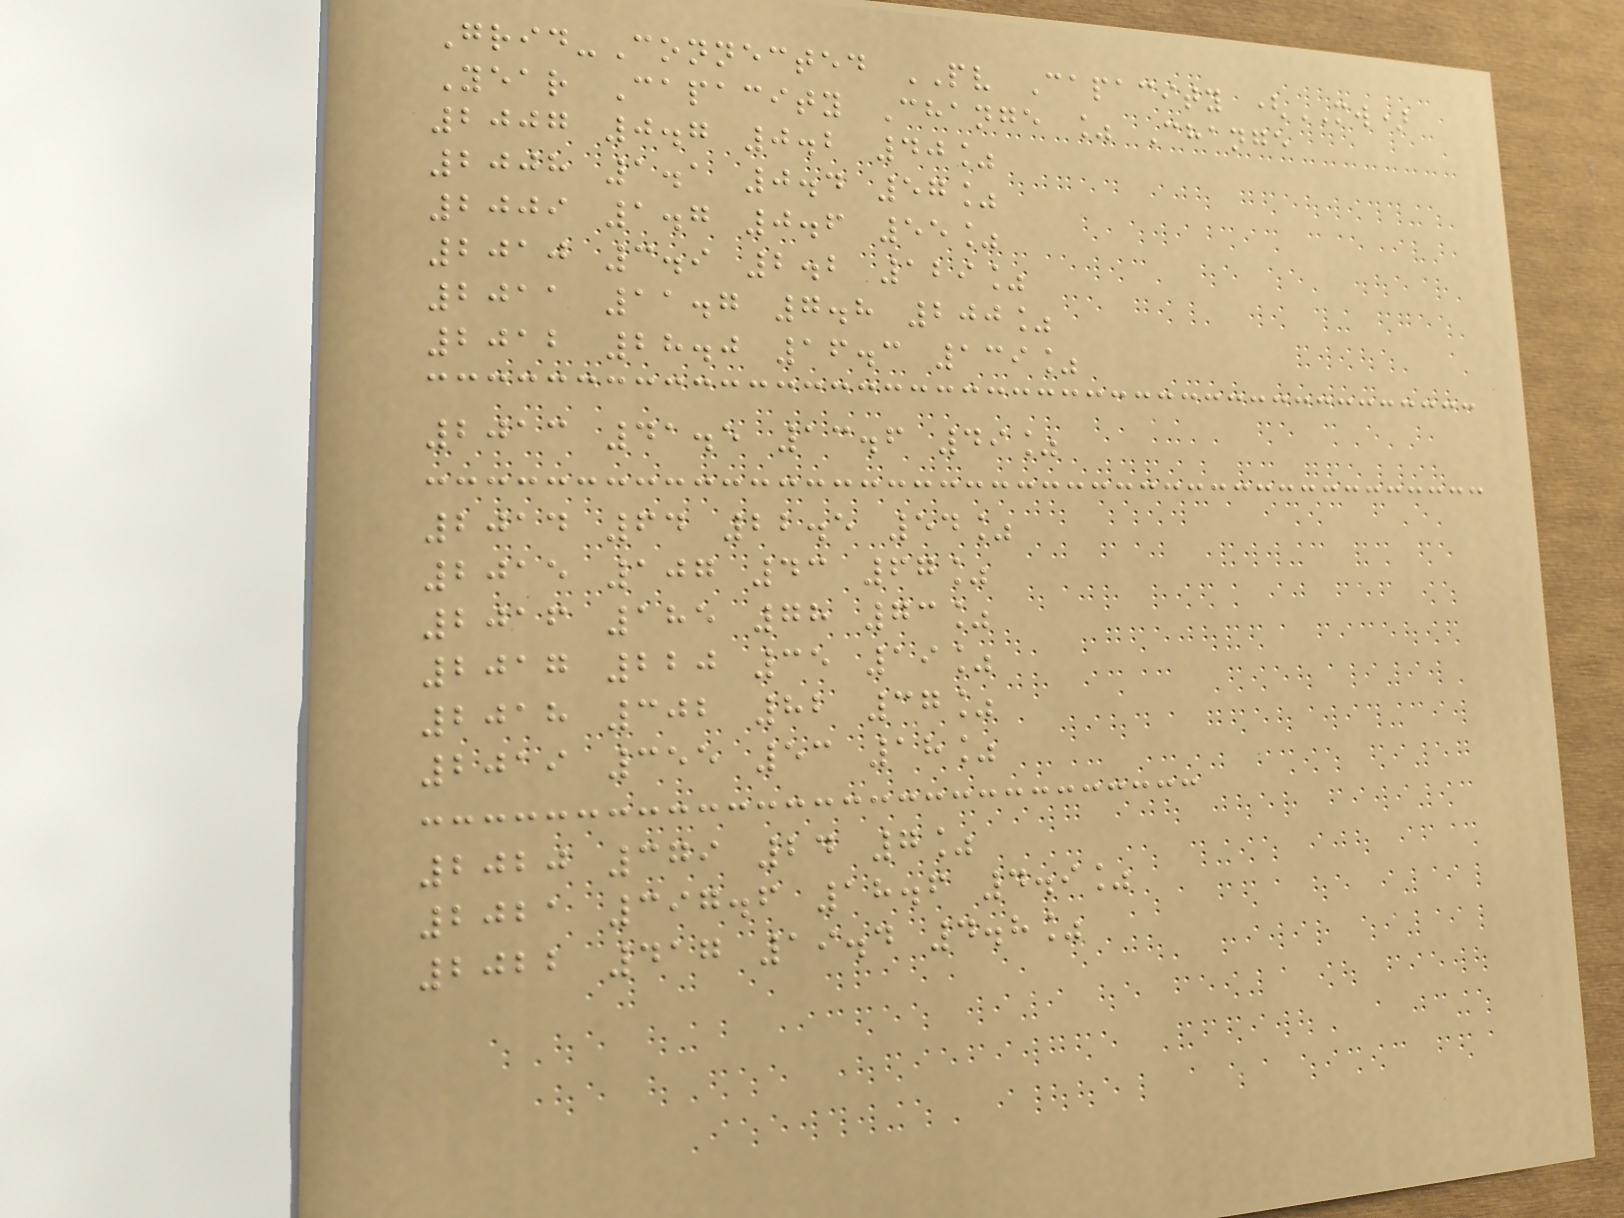Grid-Connected PV Capacity (MW)
Year Capacity Change % Change
2007 0.7 0.2 40%
2008 1.1 0.4 57%
2009 1.7 0.6 55%
2010 3.9 2.2 129%
2011 11.7 7.8 200%
2012 28.0 16.3 139%
2013 41.5 13.6 49%
2014 64 22.5 54%
2015 107 43 67%
2016 185 78 73%
2017 220 35 19%
2018 302 82 37%
2019 355 53 18%
2020 379 24 7%
2021 397.6 18.6 4.9%
2022 417 19.4 4.8%
